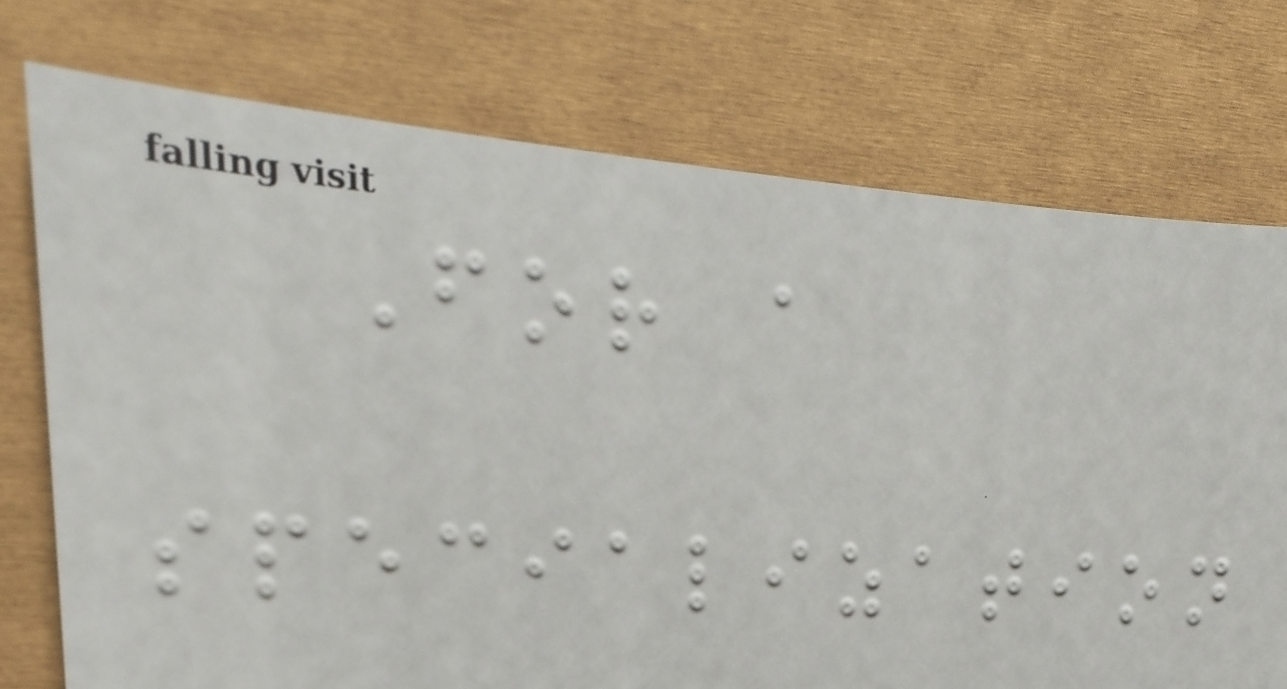For a
specialization
